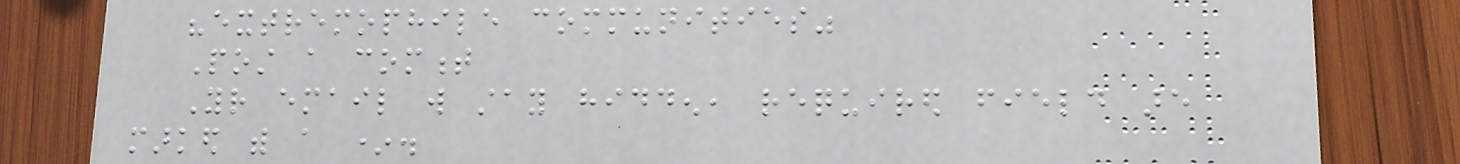"extremophile communities"
Post a comment
Your email will stay hidden, required field are
marked with a *.
